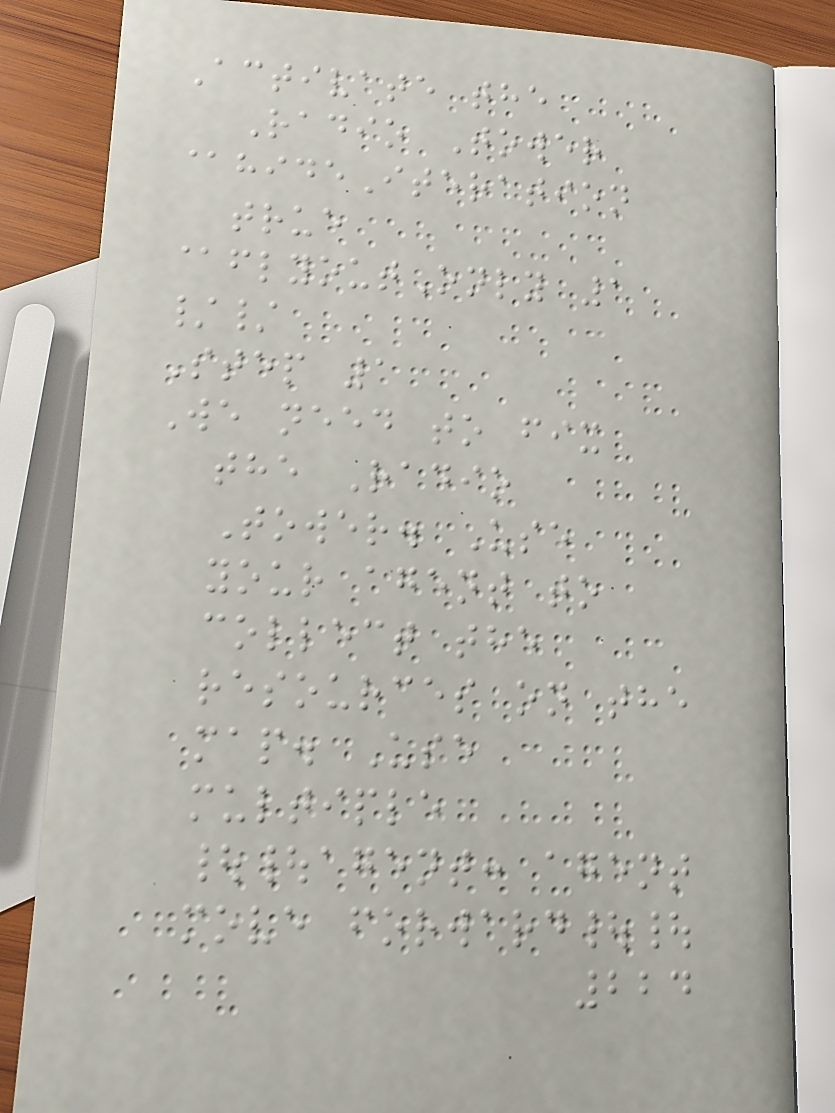Activate the
Radio Tower
@hideIteration
true
@flyoutOnly 1
//
Step 1
We need to fix
the Radio
Tower. Use
your agent to
collect the
resources on the
map. Use
multiple
||agent: agent
move forward||
224
